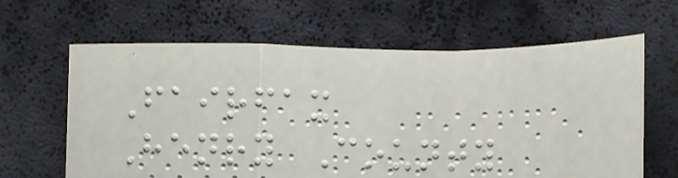Fairfax
Henry County
